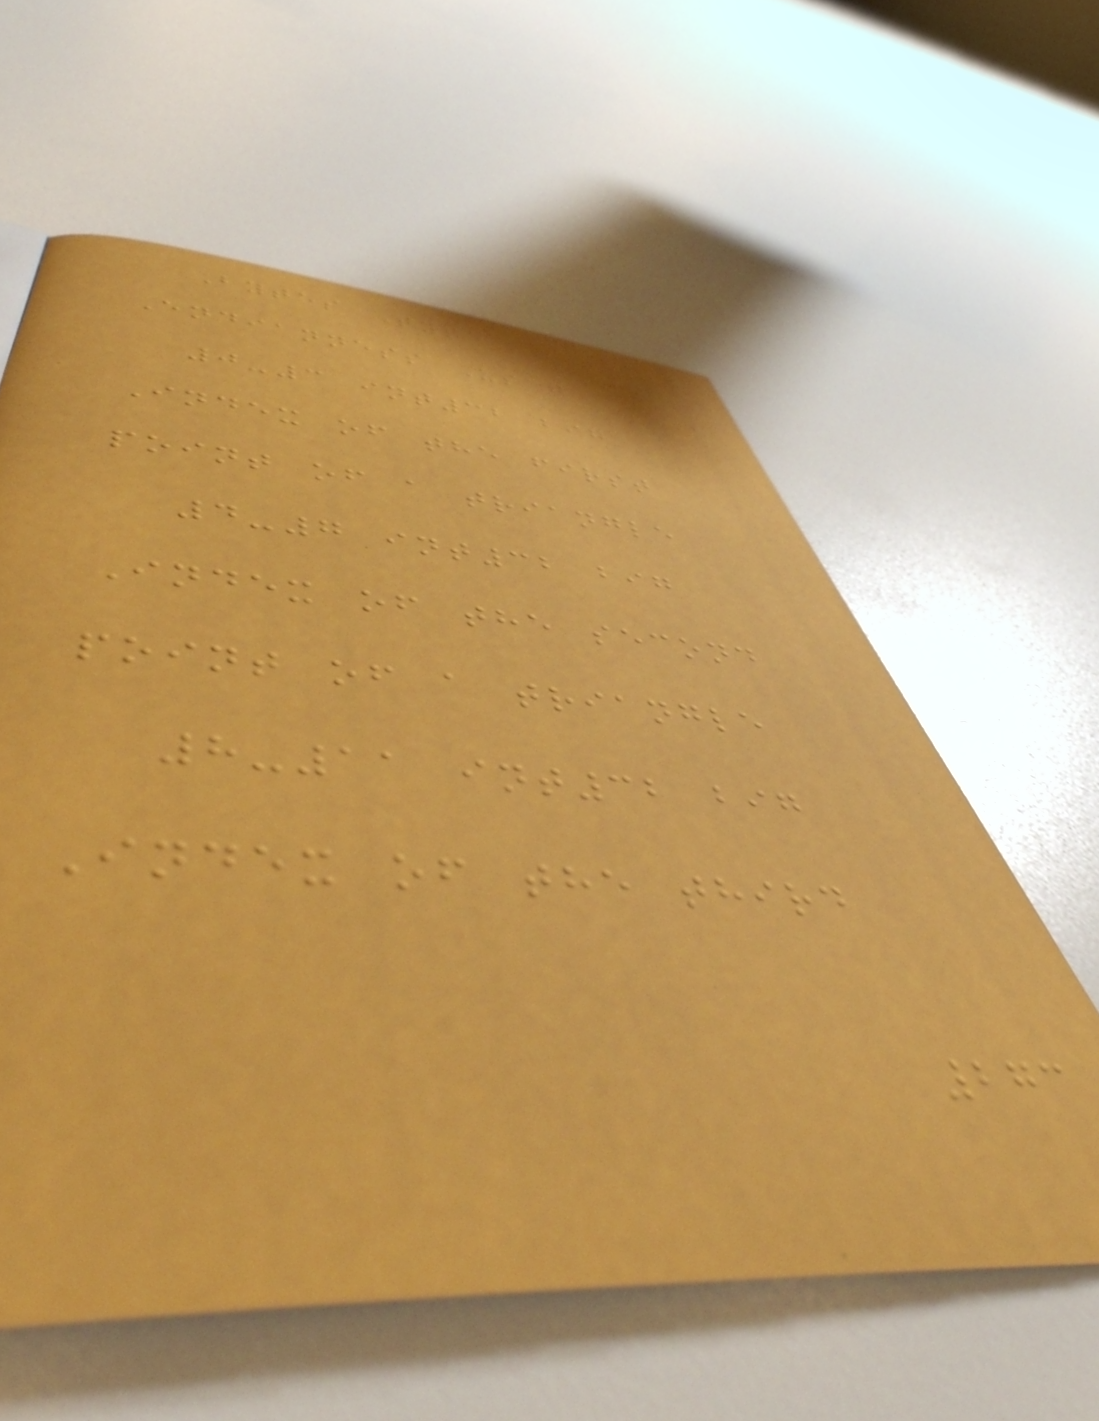Bytes Type
Endianness Usage
0-3 int32 big
Index of the first
point of a triangle
4-7 int32 big
Index of the second
point of a triangle
8-11 int32 big
Index of the third
273
